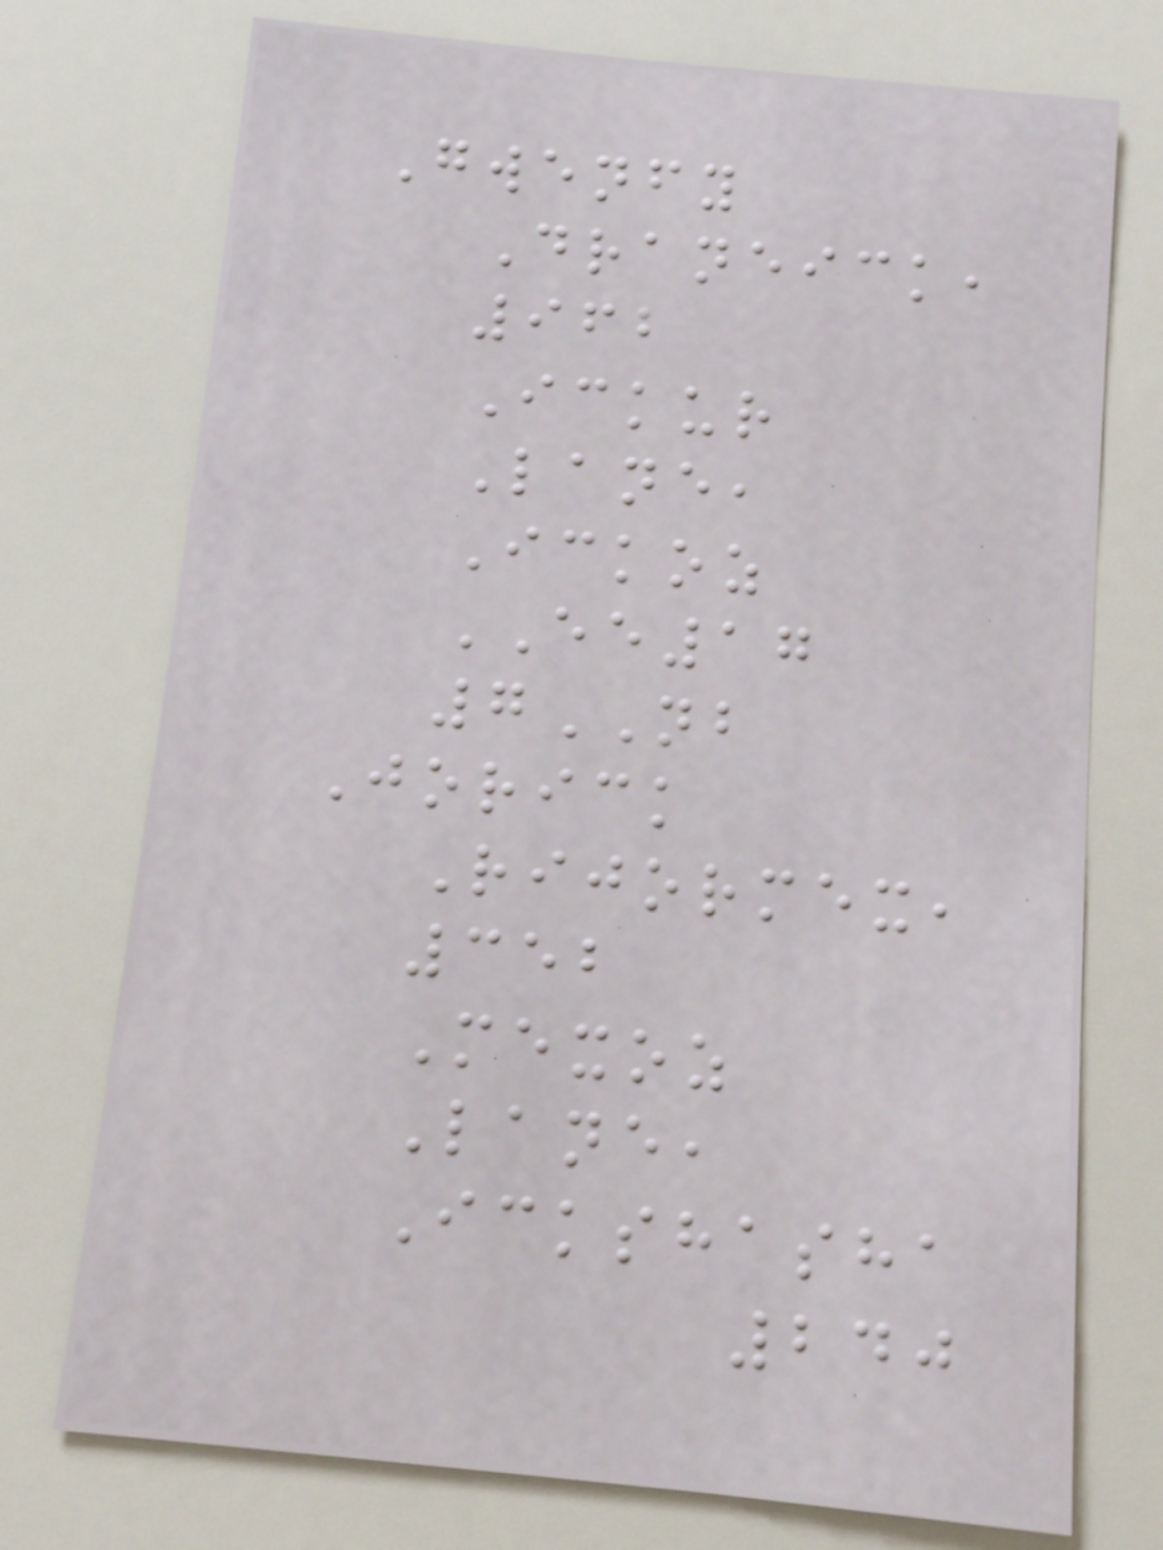Gwenfy
Draneick,
962
Ickur
Lane,
Ickoz
EE17
7NB
Jorick
Rijormex,
352
Mexoz
Lane,
Ickshasha
240
